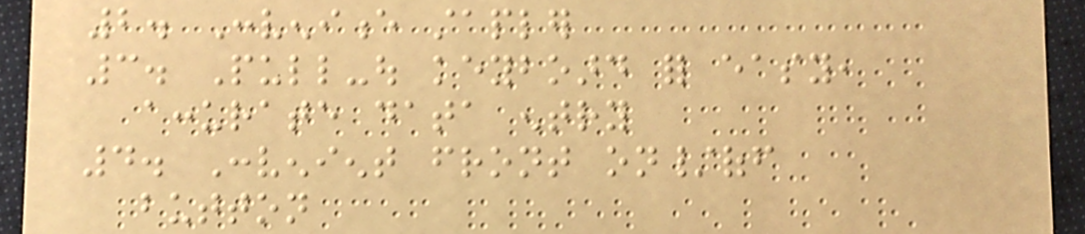2. Convenience stapler
3. Pull-out keyboard for easy,
accurate data entry
4. Convenient front on/off
button
